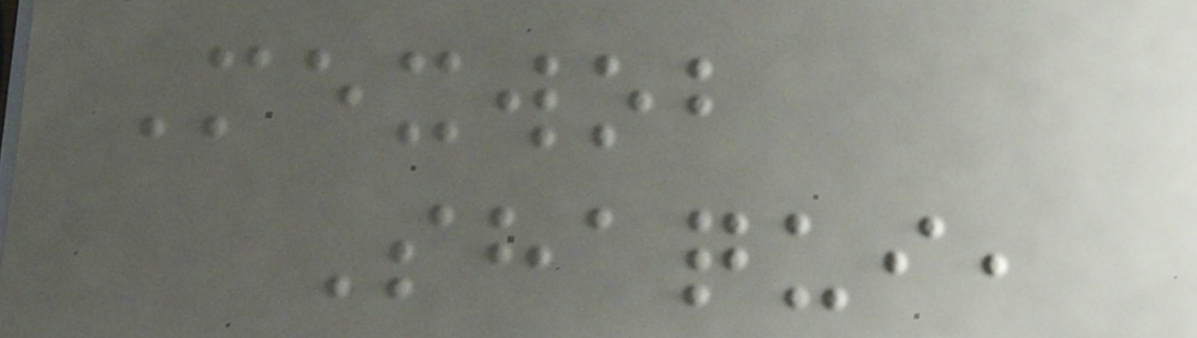Mexwob
Shaqui,
